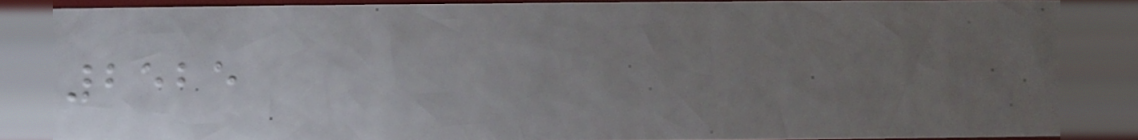2525
